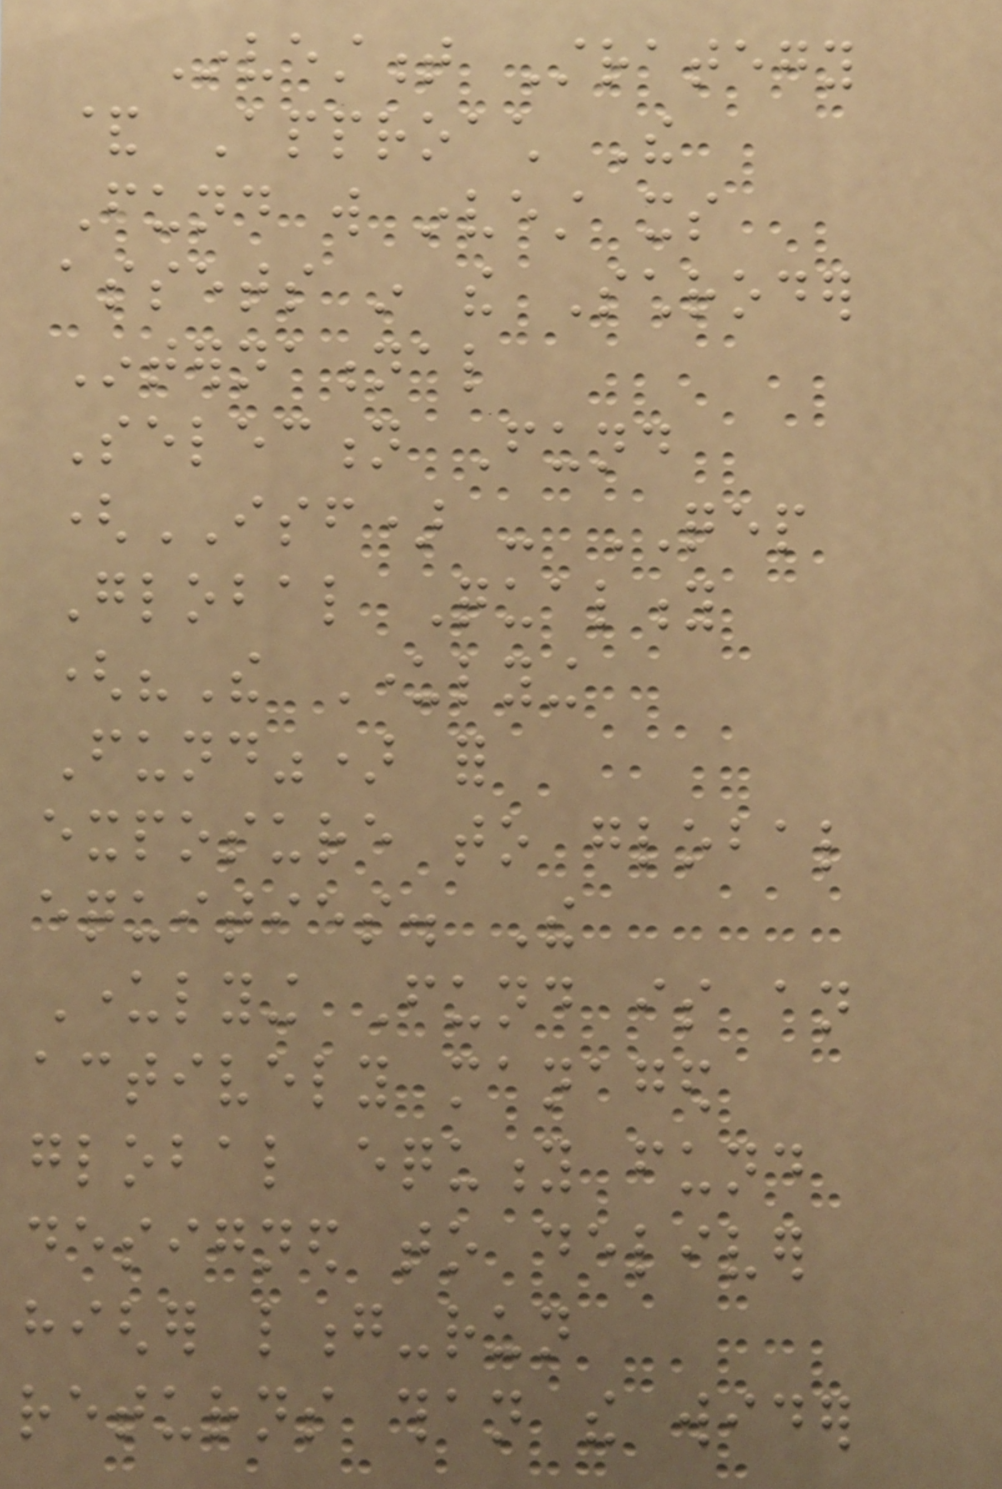Investment Strategy
& Approach The
Fund will invest its
assets in the Schroder
International
Selection Fund
(ISF) - QEP
Global Quality
("The Underlying
Fund") for
exposure to global
equities. The
Underlying Fund is an
actively managed
global equity fund
designed to deliver
higher long-run
returns than the wider
